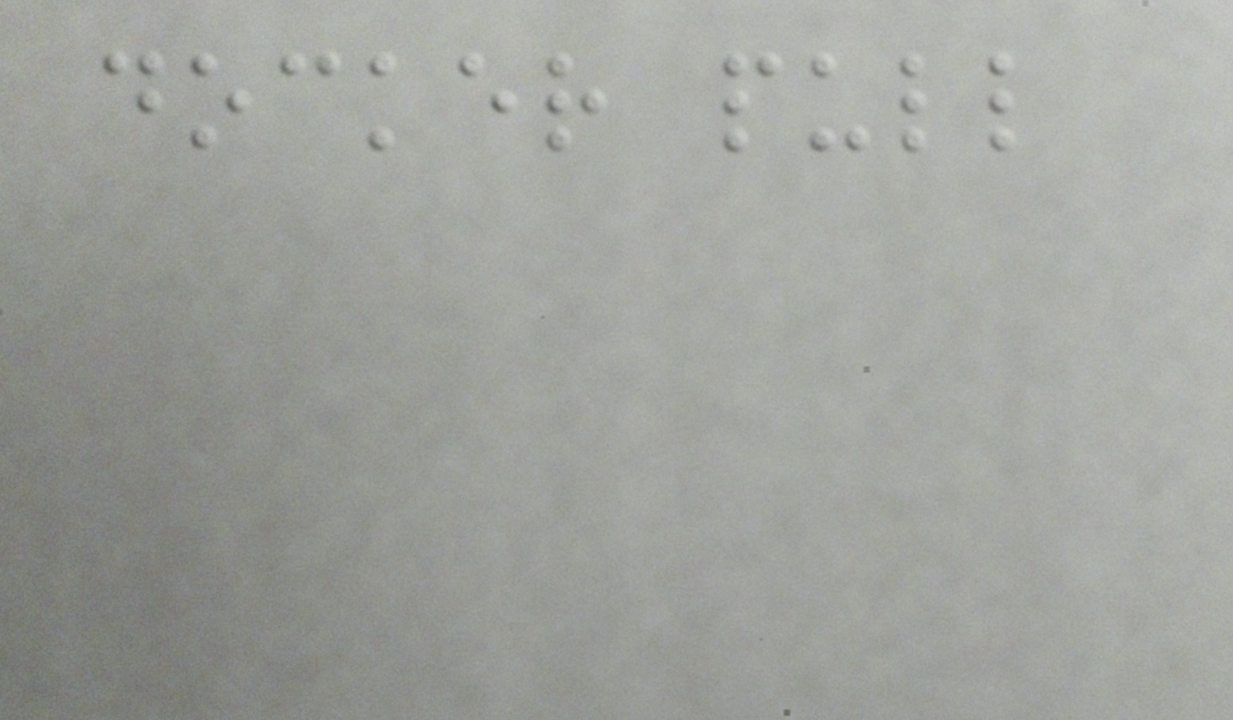docker pull
